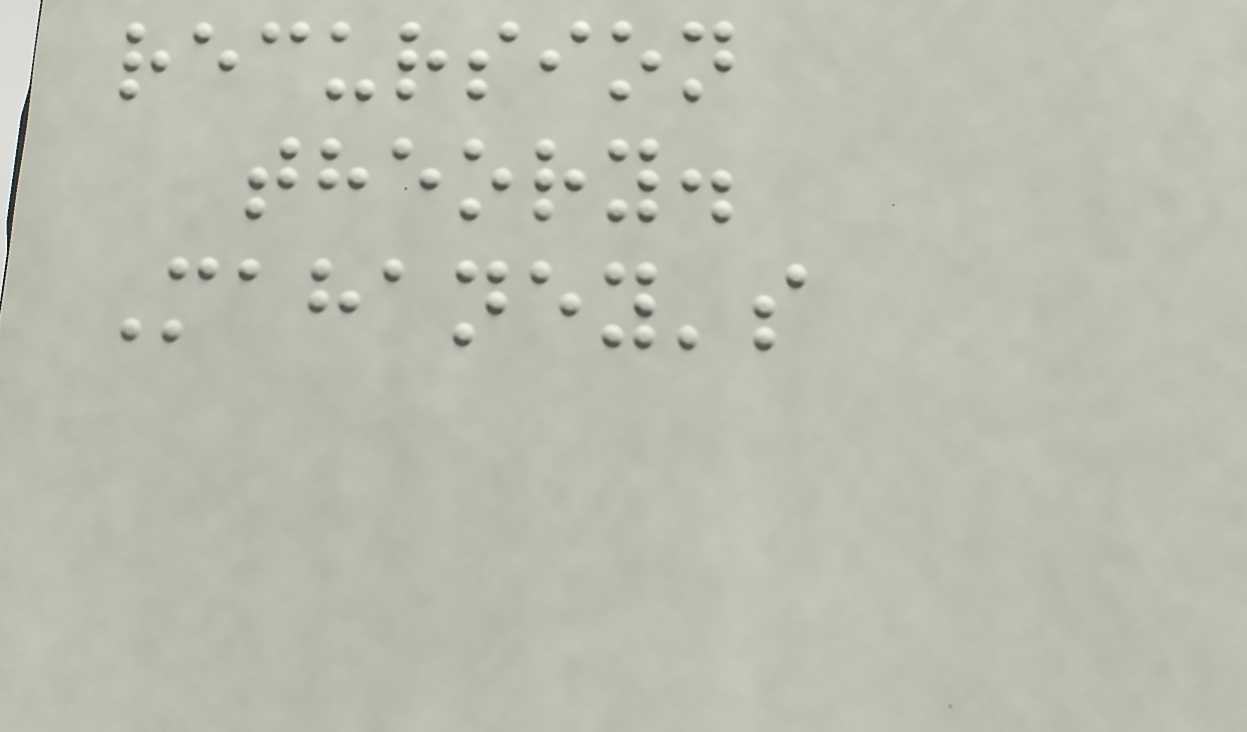recursion
theory.
Mahaney's
